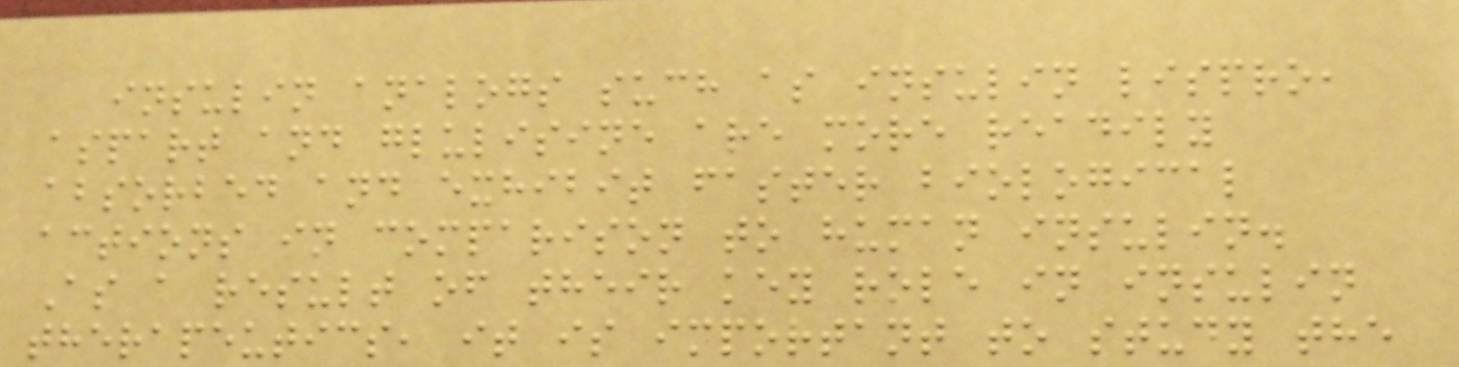insulin analogs such as insulin lispro,
aspart and glulisine are more readily
absorbed and exhibit faster biological
actions in comparison to human insulin.
As a result of their key role in insulin
therapeutics, it is important to study the
